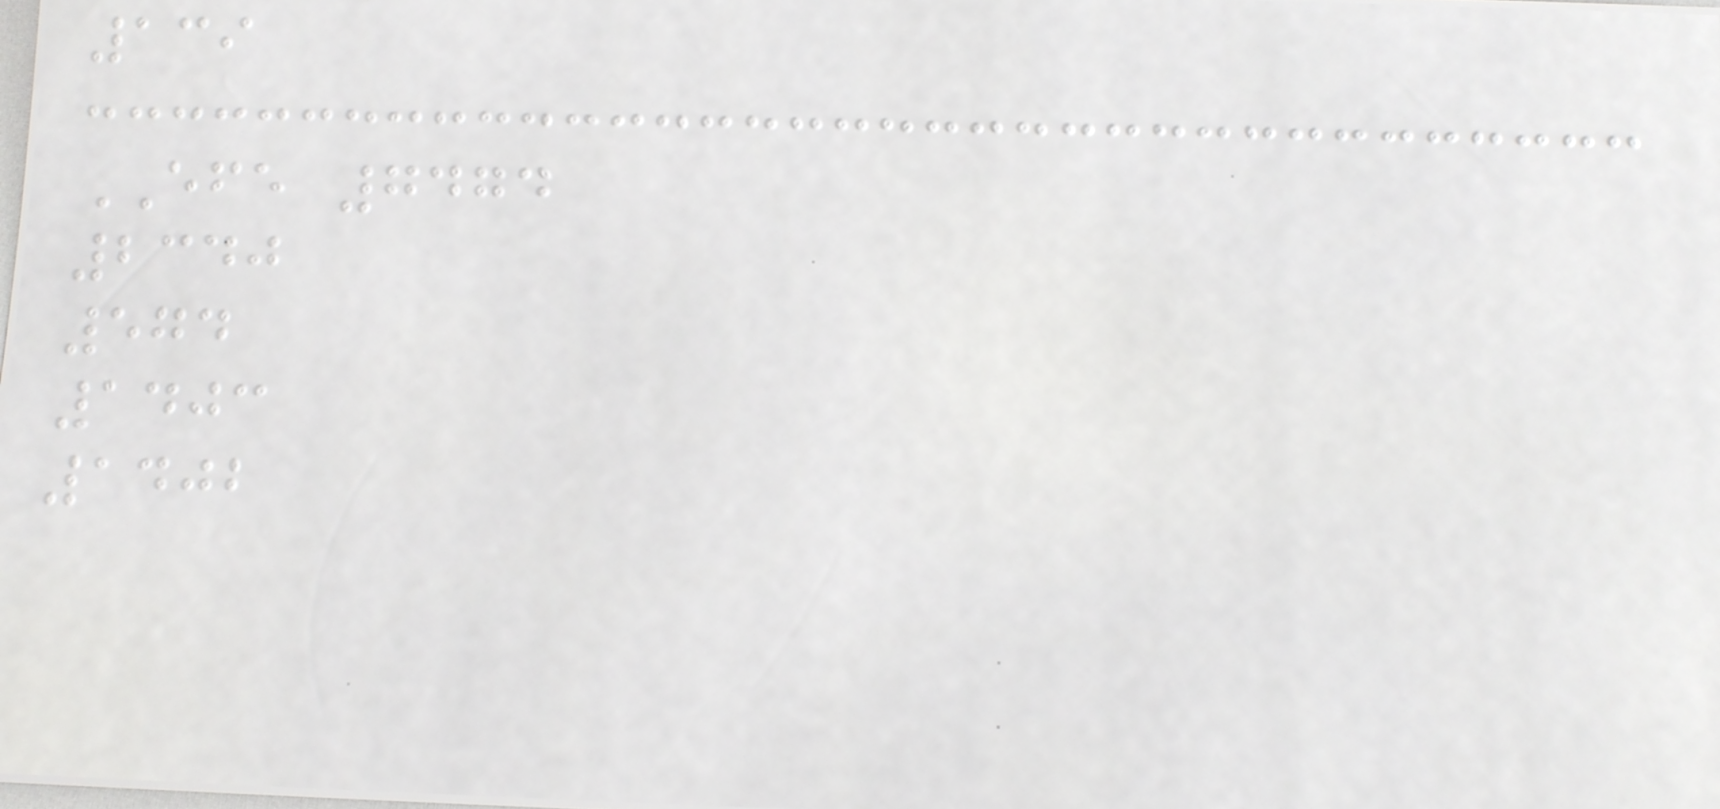139
EFE 7474
2340
574
1403
1402
